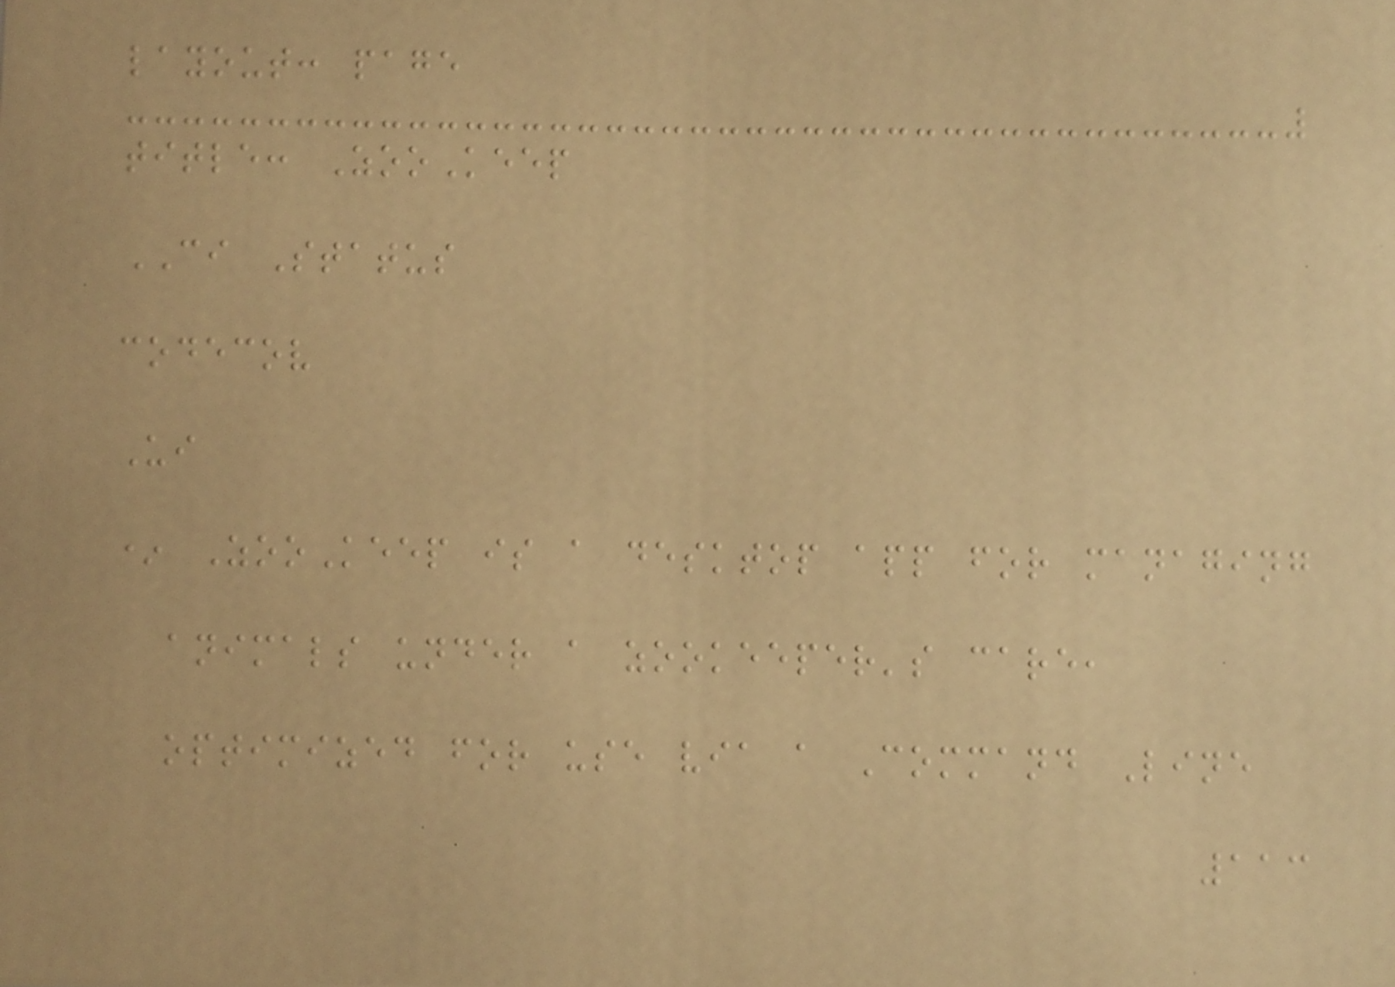layout: page
title: ZooKeep
CI Status
codecov
Ui
* ZooKeep is a desktop app for managing
animals under a zookeeper's care,
optimized for use via a Command Line
113
